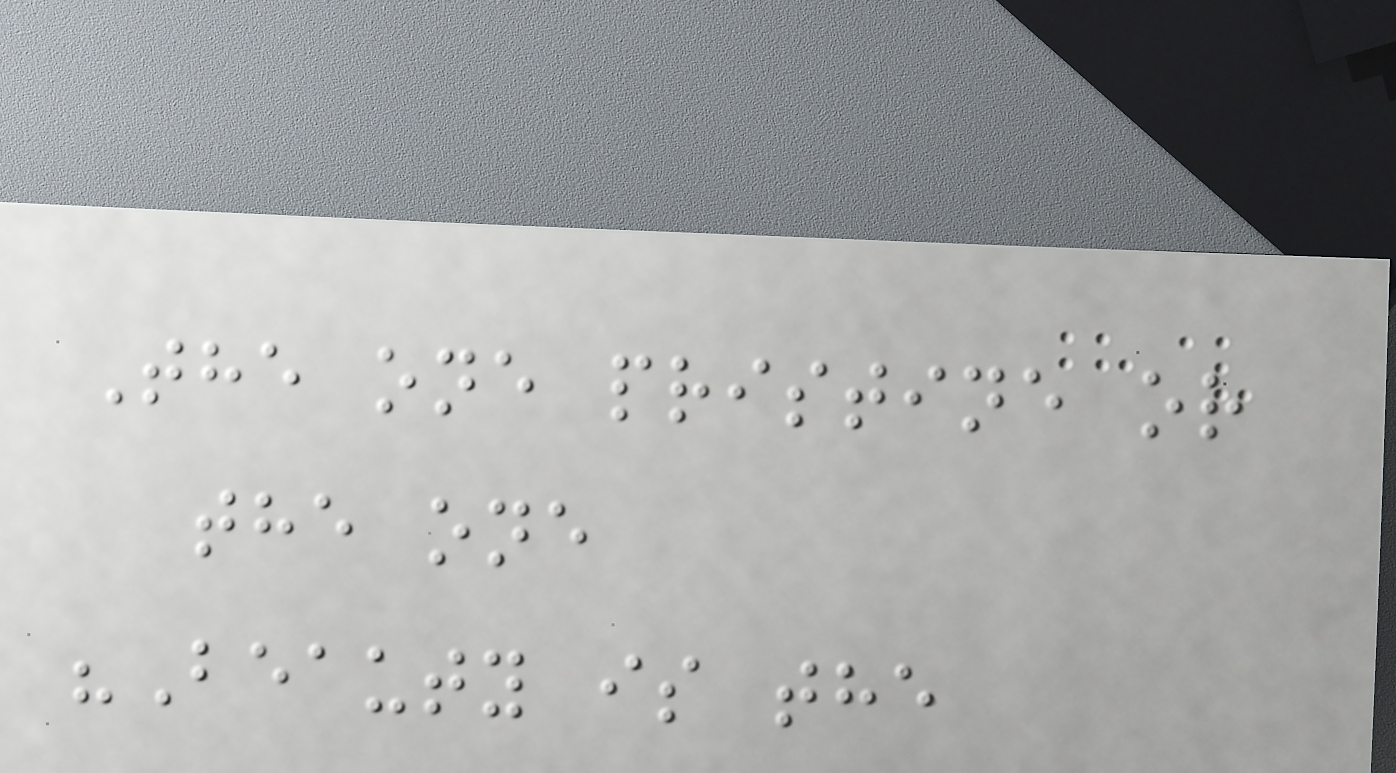The one pristine or
the one
"Beauty is the
